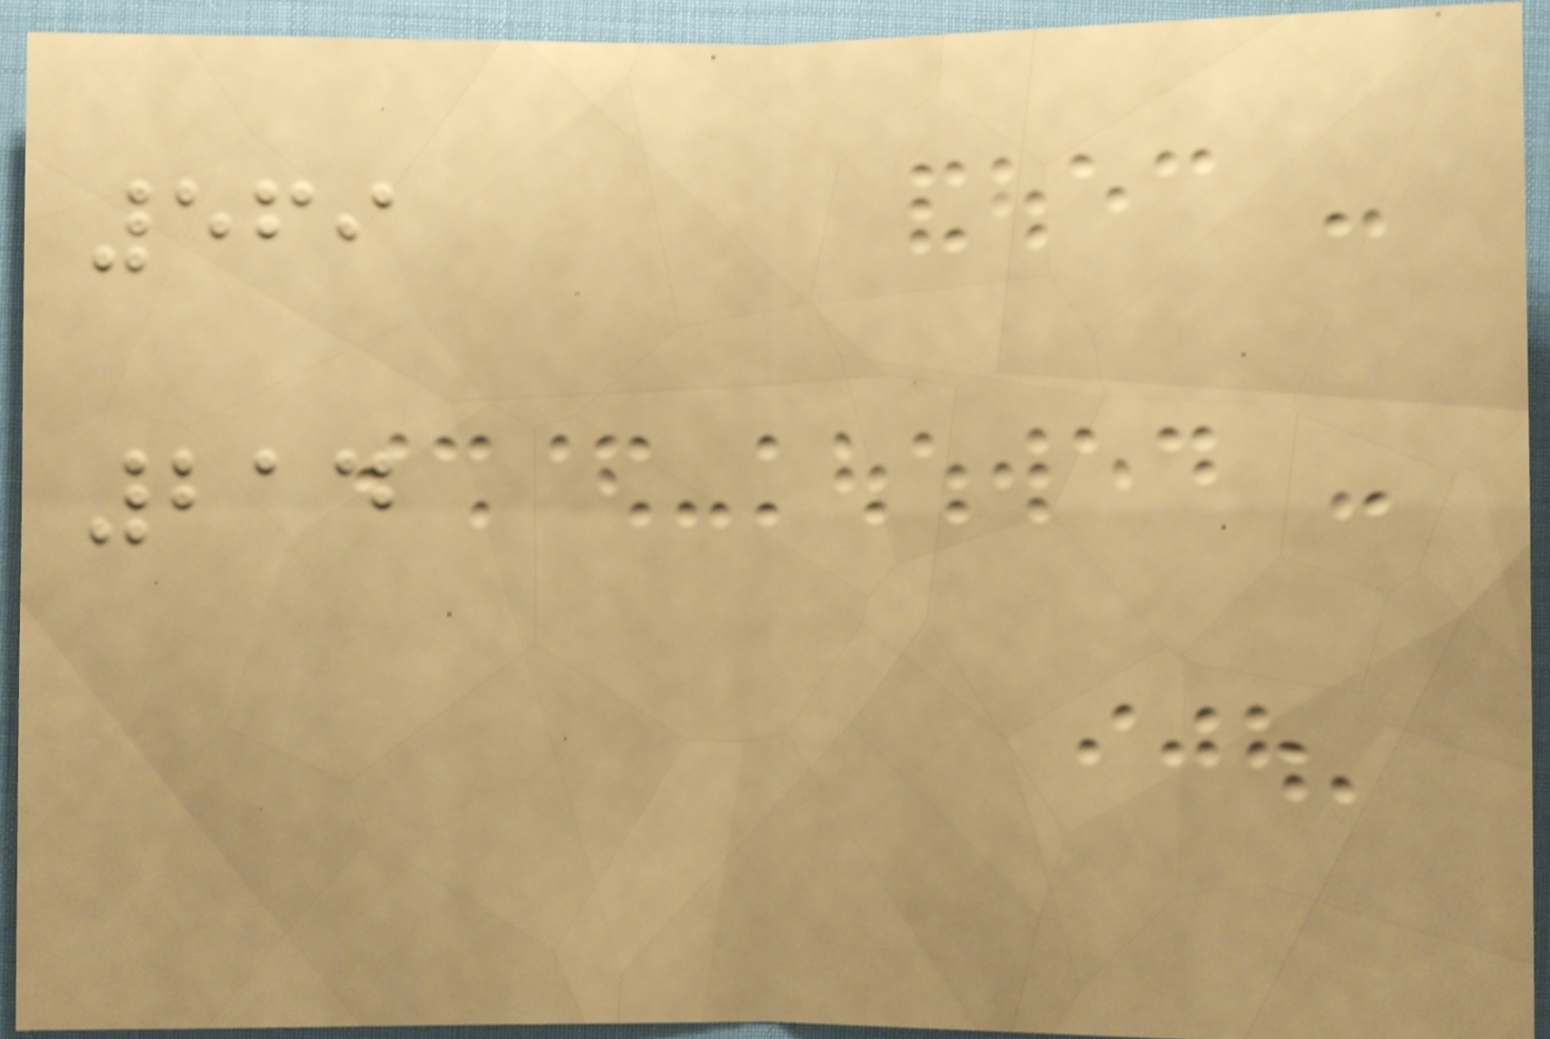569
214
